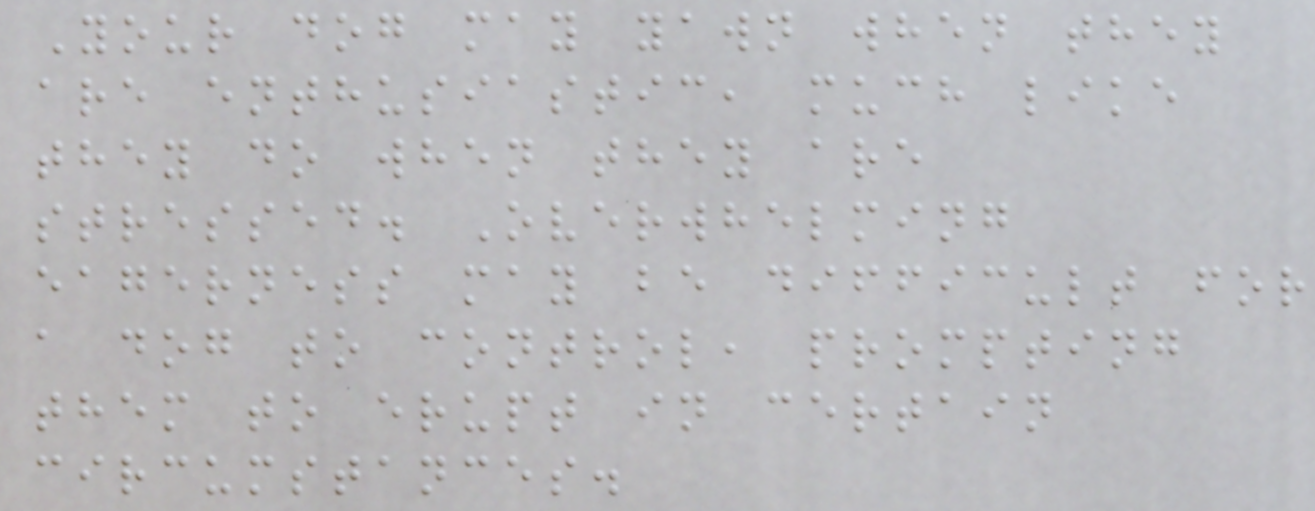Your dog may yawn when they
are enthusiastic, much like
they do when they are
stressed. Overwhelming
eagerness may be difficult for
a dog to control, prompting
them to erupt in certain
circumstances.
